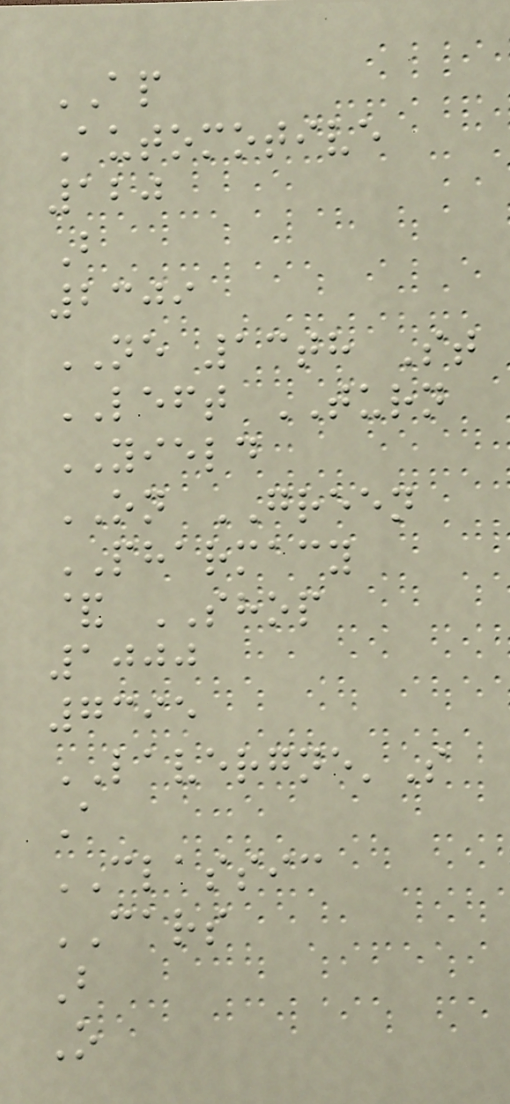AP
Automotive
120
B
2309
NE 13th St
LEFT TURN
YIELD
ON GREEN
PHARMACY
& SHOP
1000
7395
LAVERGNE'S
A
CLASSIC
CARS
B
O
